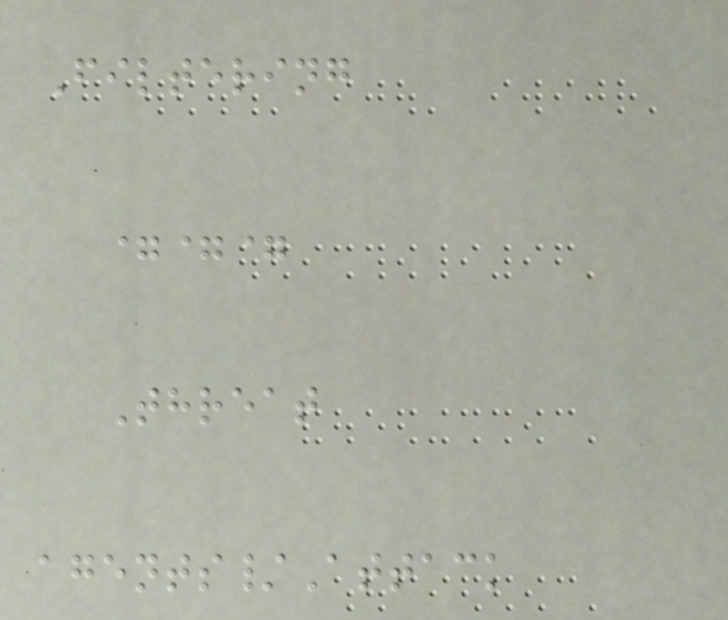Filtering
===
Threat
agents/Attack
